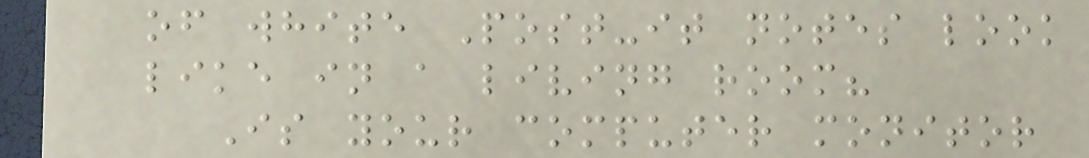of white Post-it notes look
like in a living room?
Is your computer monitor
